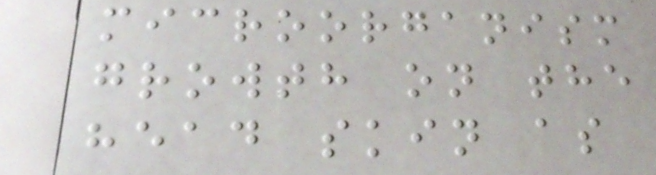microorganism
growth on the
head skin as
